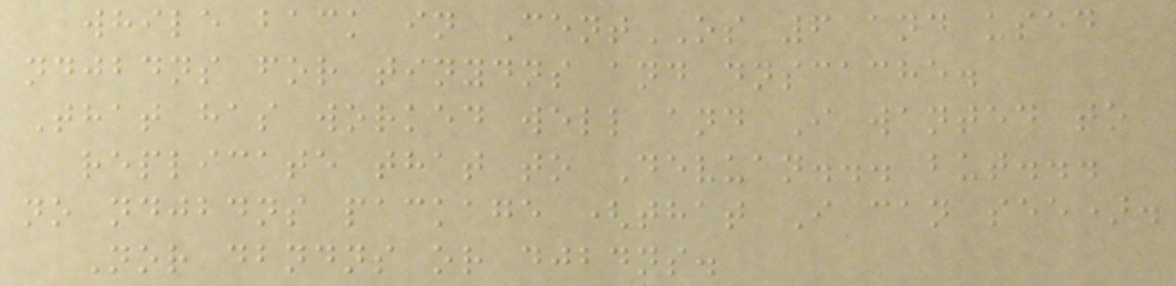while back in CentOS 6 and used
ndjbdns for tinydns and dnscache.
That has worked well and I wanted to
replicate that to Devuan... but...
no ndjbdns package (that I can see).
Nor dbndns or djbdns.
